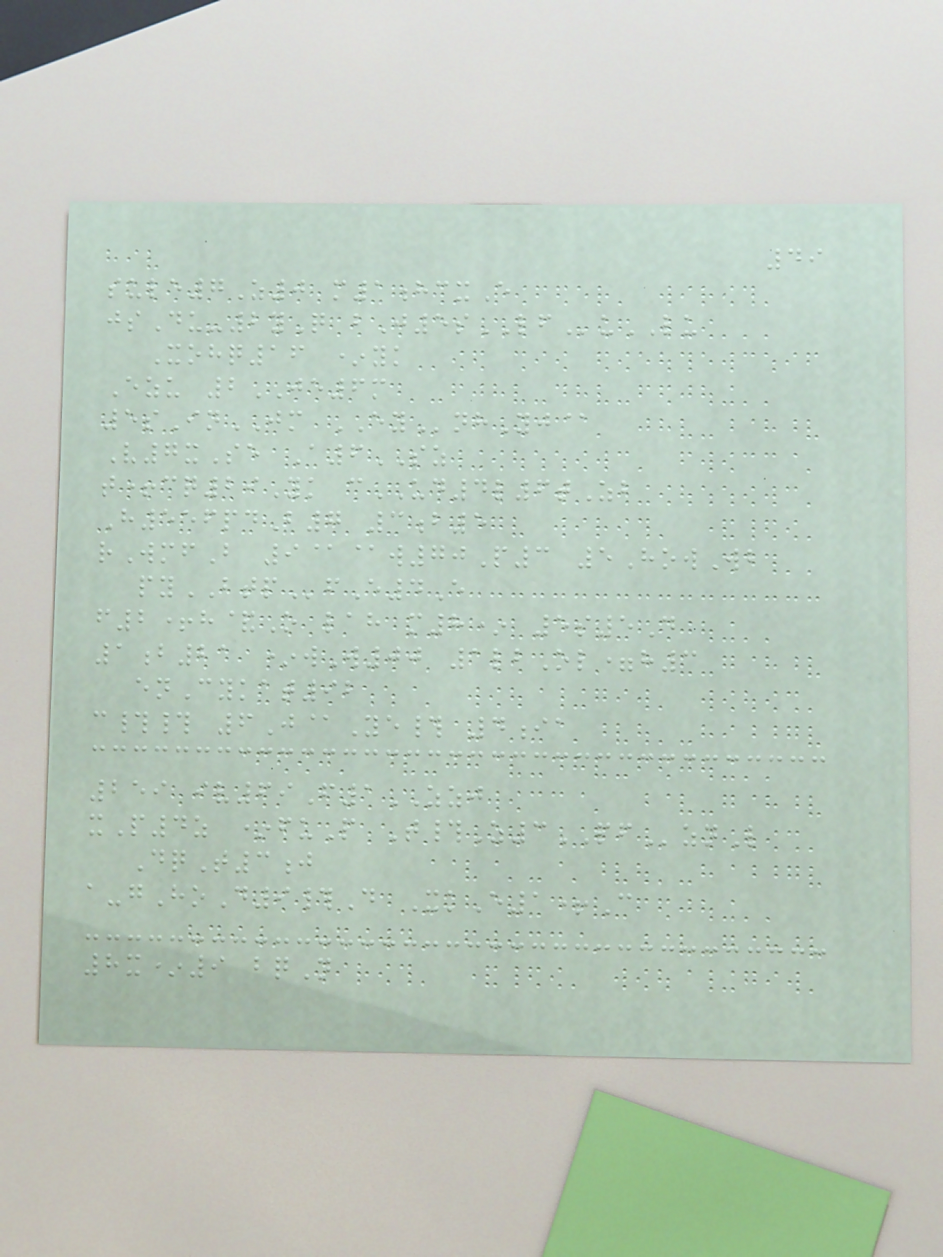49
sule7Z0 m1hcxE
jsDu-2yQ bJ5sLFuLU
Xohq16 *yk
Ezu 2JE6m
5sInJM EYnhYj@
V7xSe A6SZ
t+cq29Yk cUD4l6tZb
H556pdB7 3b5
rWmfB 9@@w70P3 5HowWb
pyBTPfE4E
f2+h&O lah m8* 5s5D
1b21 *wW00 1lbOl=h3
enCykat92
c## 6J@Ye# 4ia
259 iv69F1ZZJ
xP4z *fuP T#Z3PFznL
DqT3j
a-gHoD9#D XkE1+C
8x*9 bqN
